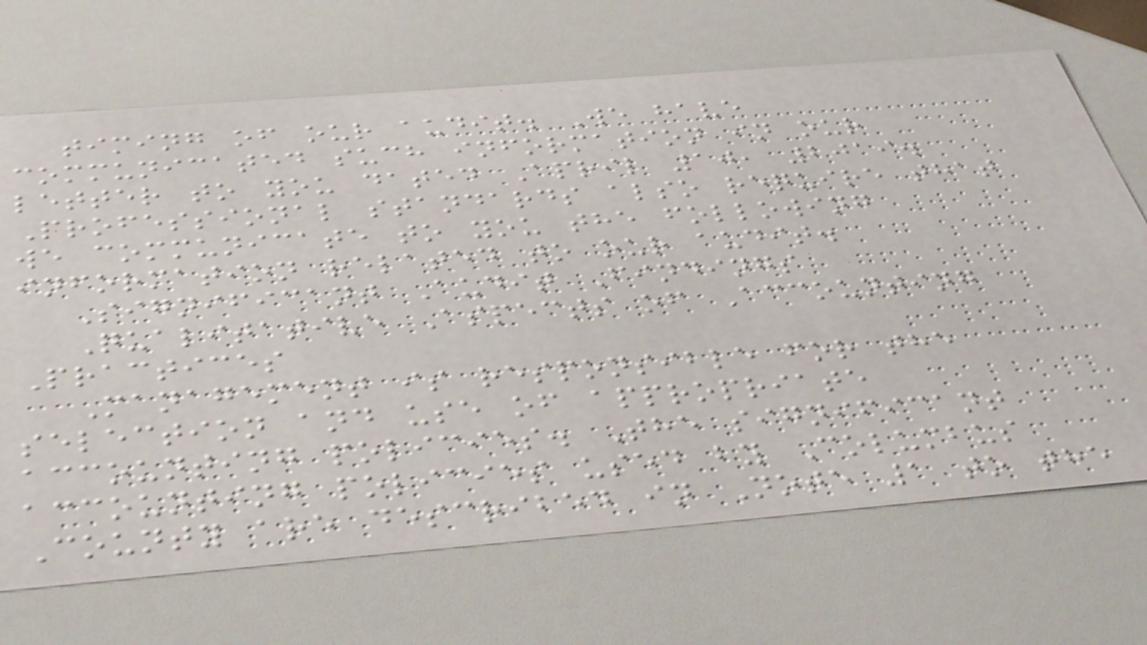timing of our audit. We have
communicated such information in our
letter to you dated April 10, 2019.
Professional standards also require that
we communicate to you the following
information related to our audit.
Significant Audit Findings
Qualitative Aspects of Accounting
Practices
Management is responsible for the
selection and use of appropriate
accounting policies. The significant
accounting policies used by Columbus
County are described in Note 1 to the
